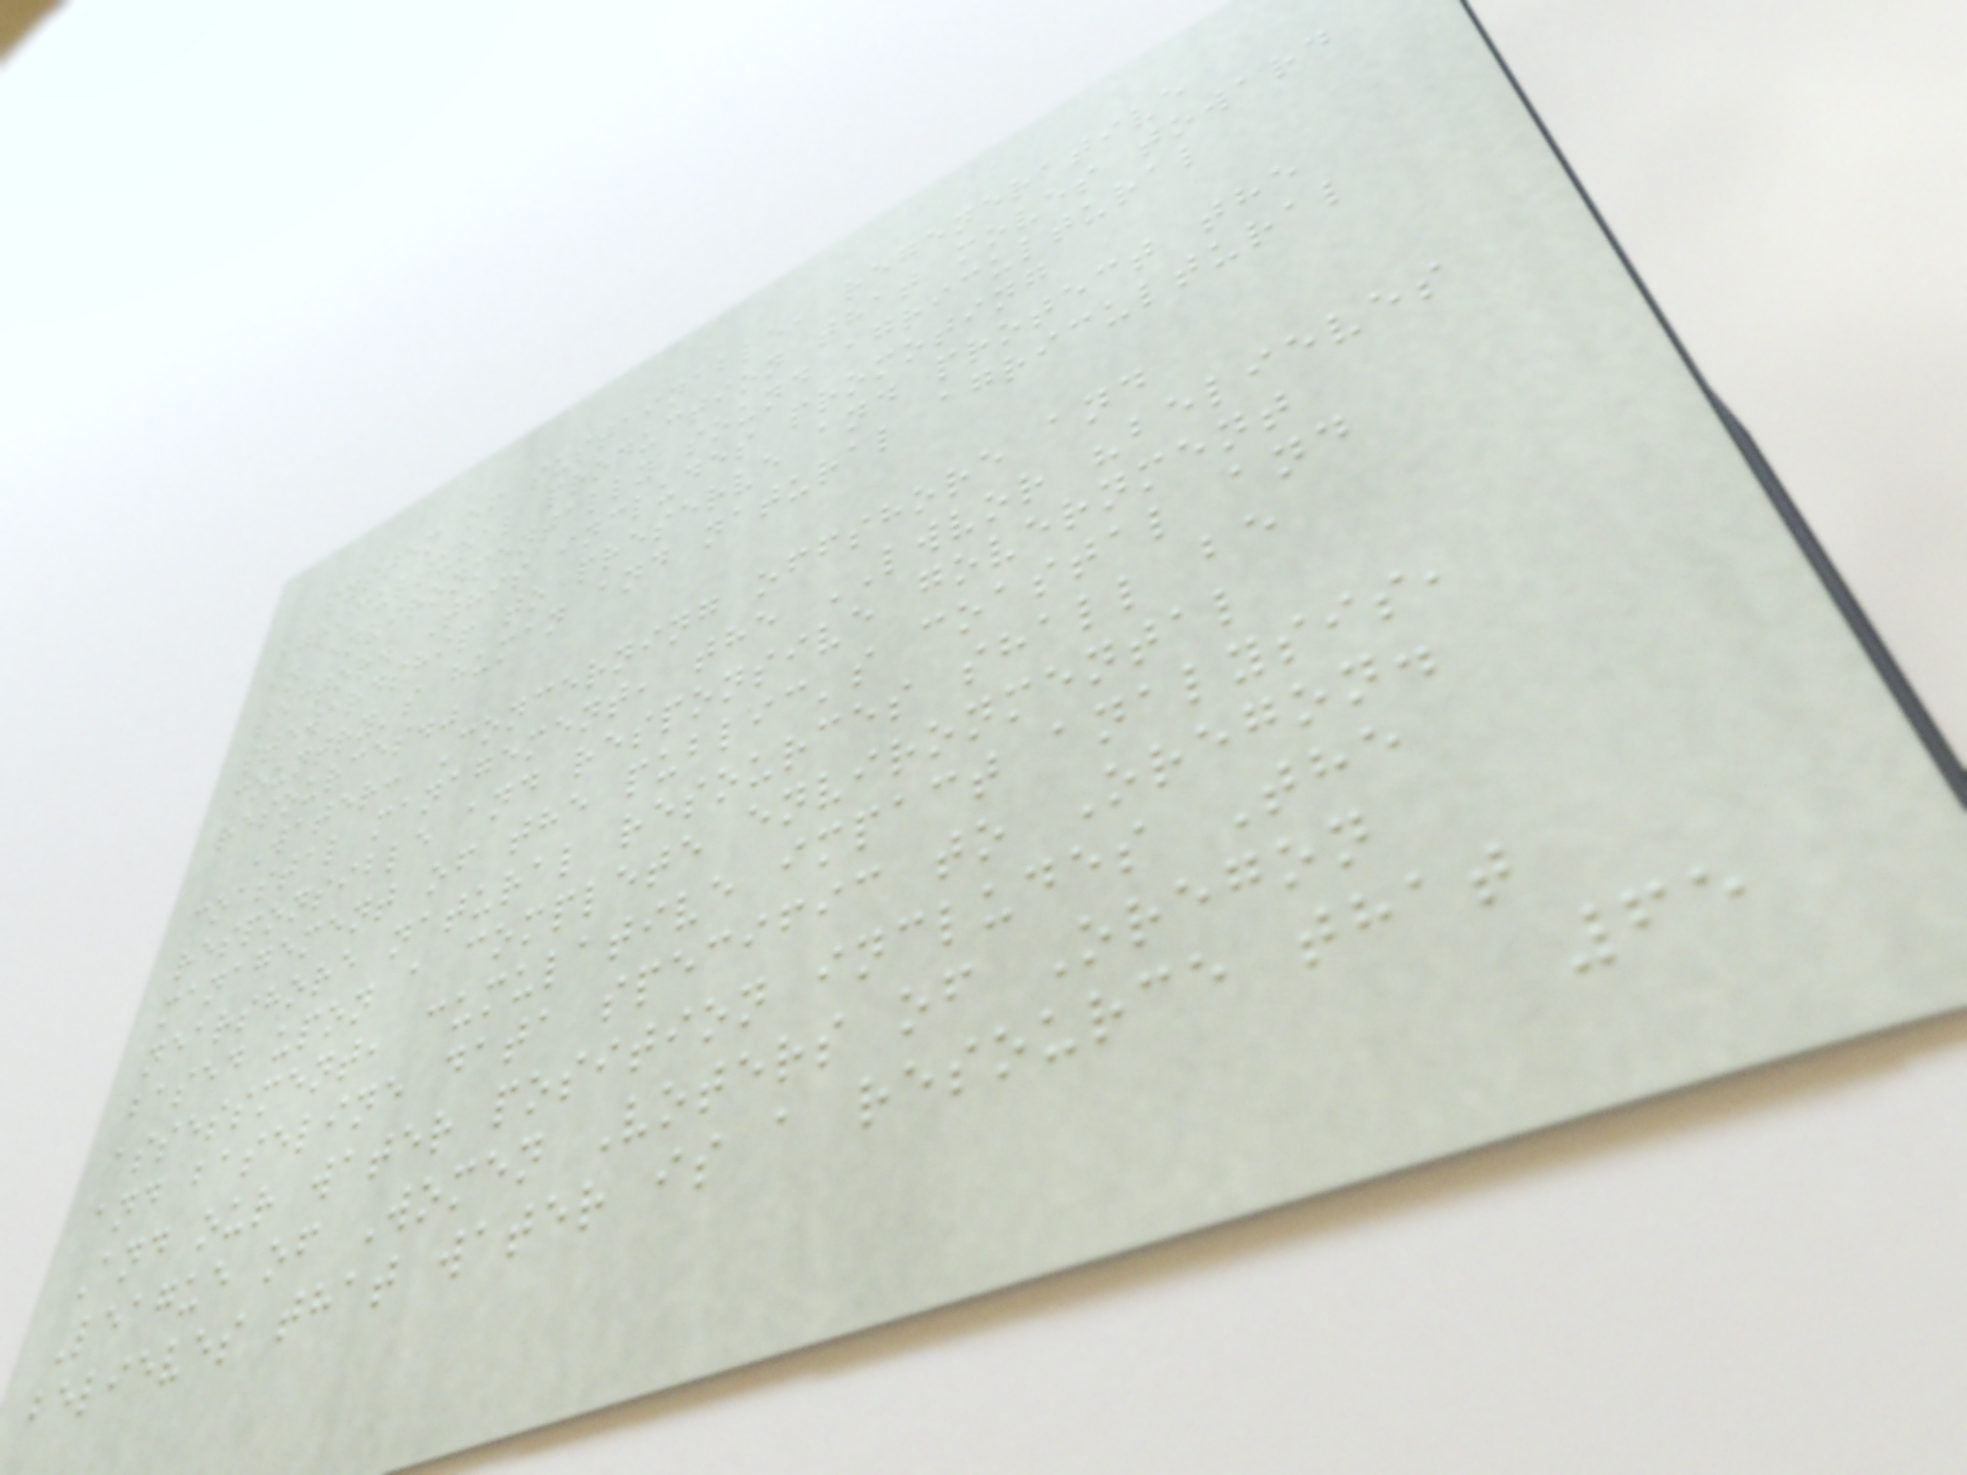system of sustainable, regenerative
agricultural production that moves toward
an environmentally sound agricultural
sector. This includes promoting
stewardship to preserve and protect the
country's human and natural agricultural
resources."
Water: Concerning offshore and
coastal management, the LWVOR "believes
responsible and responsive government
management of the public's coastal and
nearshore natural resources shall be
based upon a complete environmental
assessment, cumulative impact analysis,
and baseline data specific to Oregon.
And our water position includes The
League of Women Voters of Oregon
believes that water is a resource that
65
